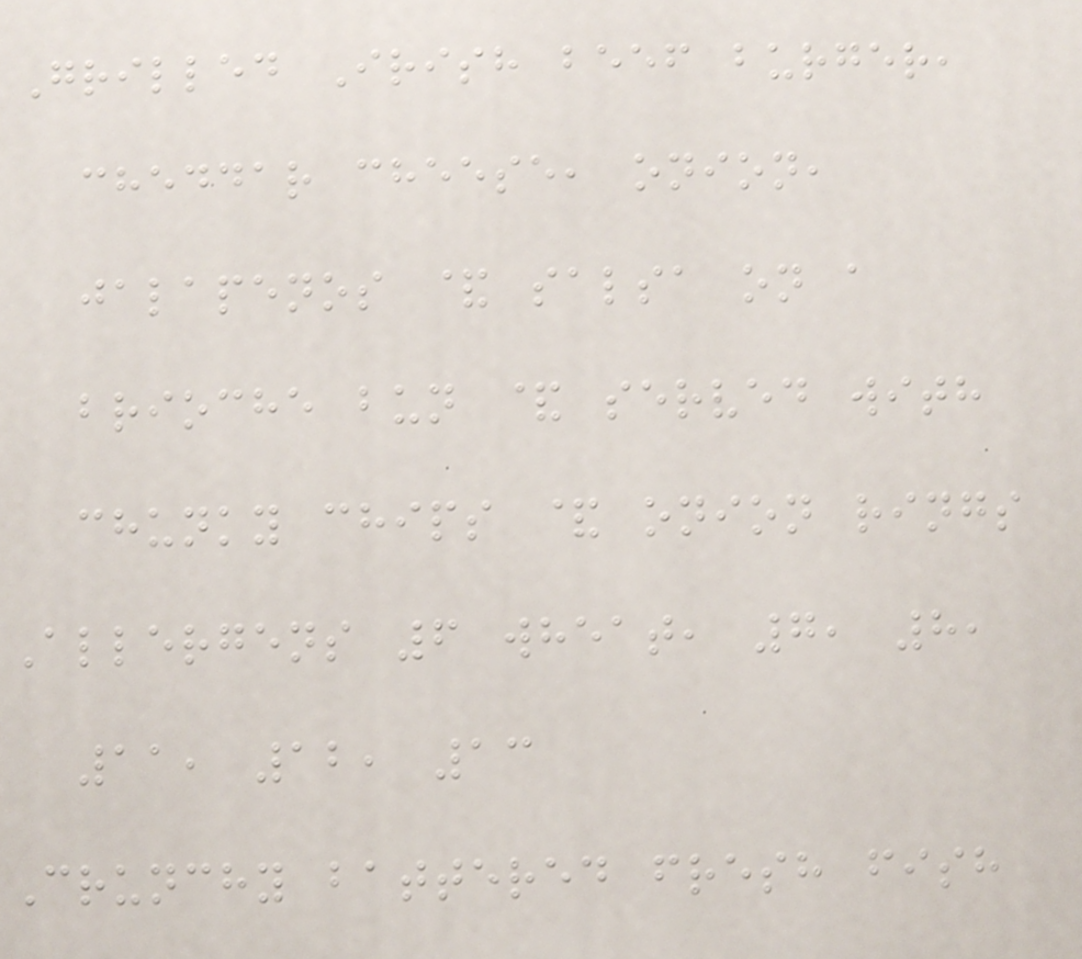Grilled Irish beef burger,
cheddar cheese, onion,
jalapenos & salsa on a
brioche bun & served with
chunky chips & onion rings
Allergens 6 wheat, 7, 8,
11, 12, 13
Crunchy battered fresh fish
